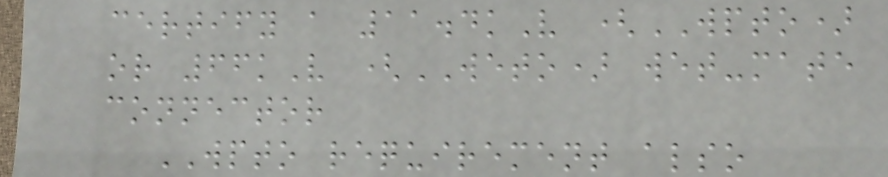certify a 11.4kV (WPTO)
or 66kV (WETO) wet-mate
connector
WPTO requirement also
